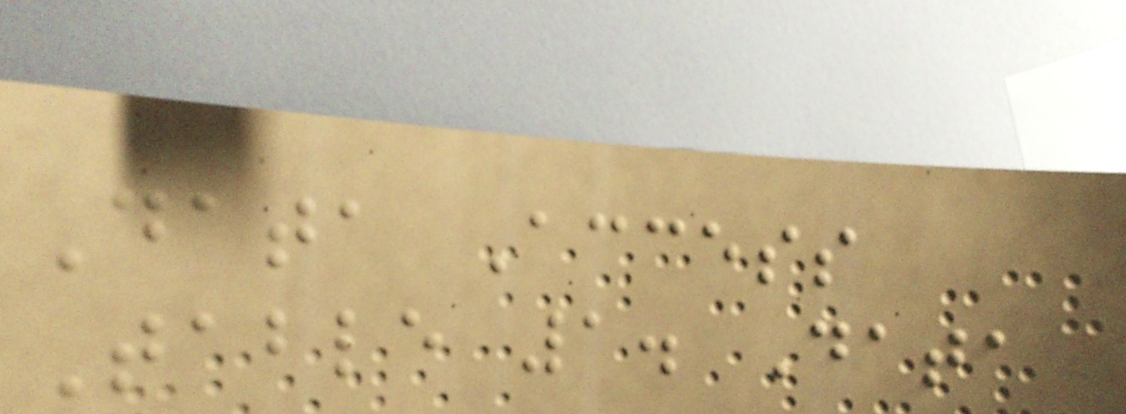Data Access
Table 1. Data
